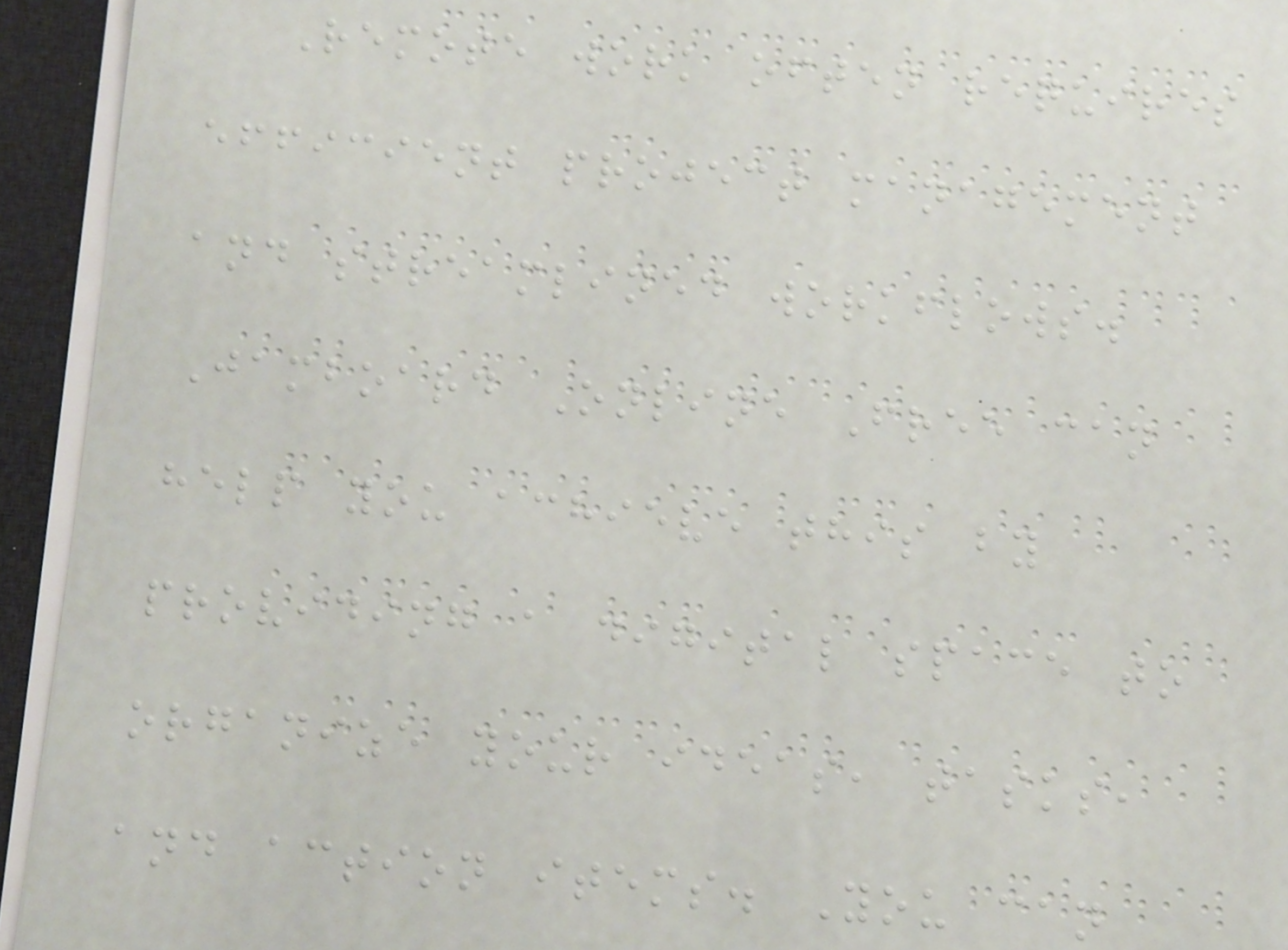Remote work often requires
efficient project management
and streamlined workflows.
Jamboard Online Free can
help you achieve this by
providing a digital space to
organize your ideas, tasks,
and action items. You can
